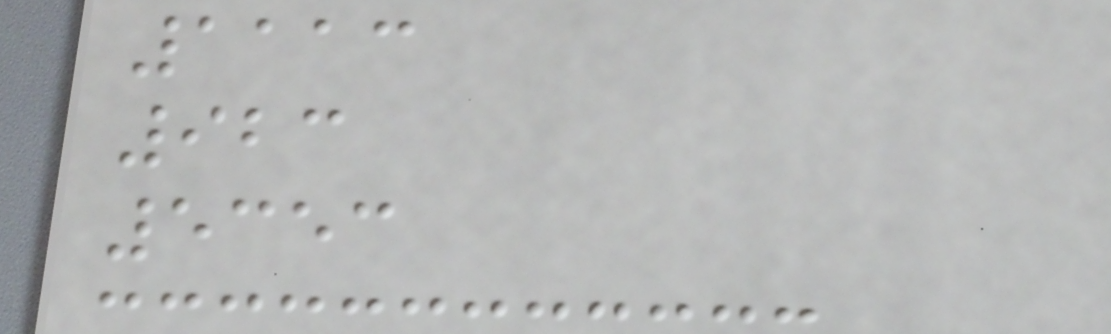1113
923
5353
